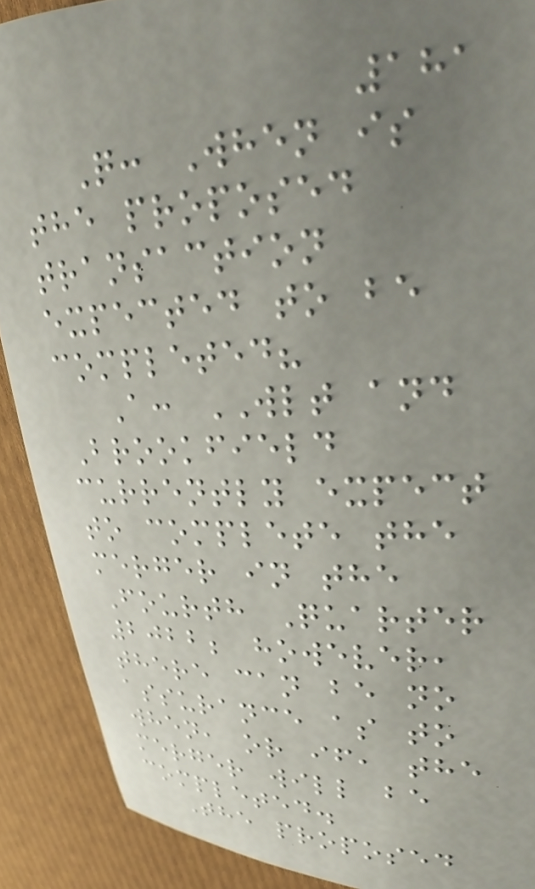181
Q: When is
the proposed
transaction
expected to be
completed?
A: WLT and
Brookfield
currently expect
to complete the
merger in the
Fourth Quarter
2022; however,
there can be no
assurance as to
when, or if, the
merger will be
completed.
The proposed
